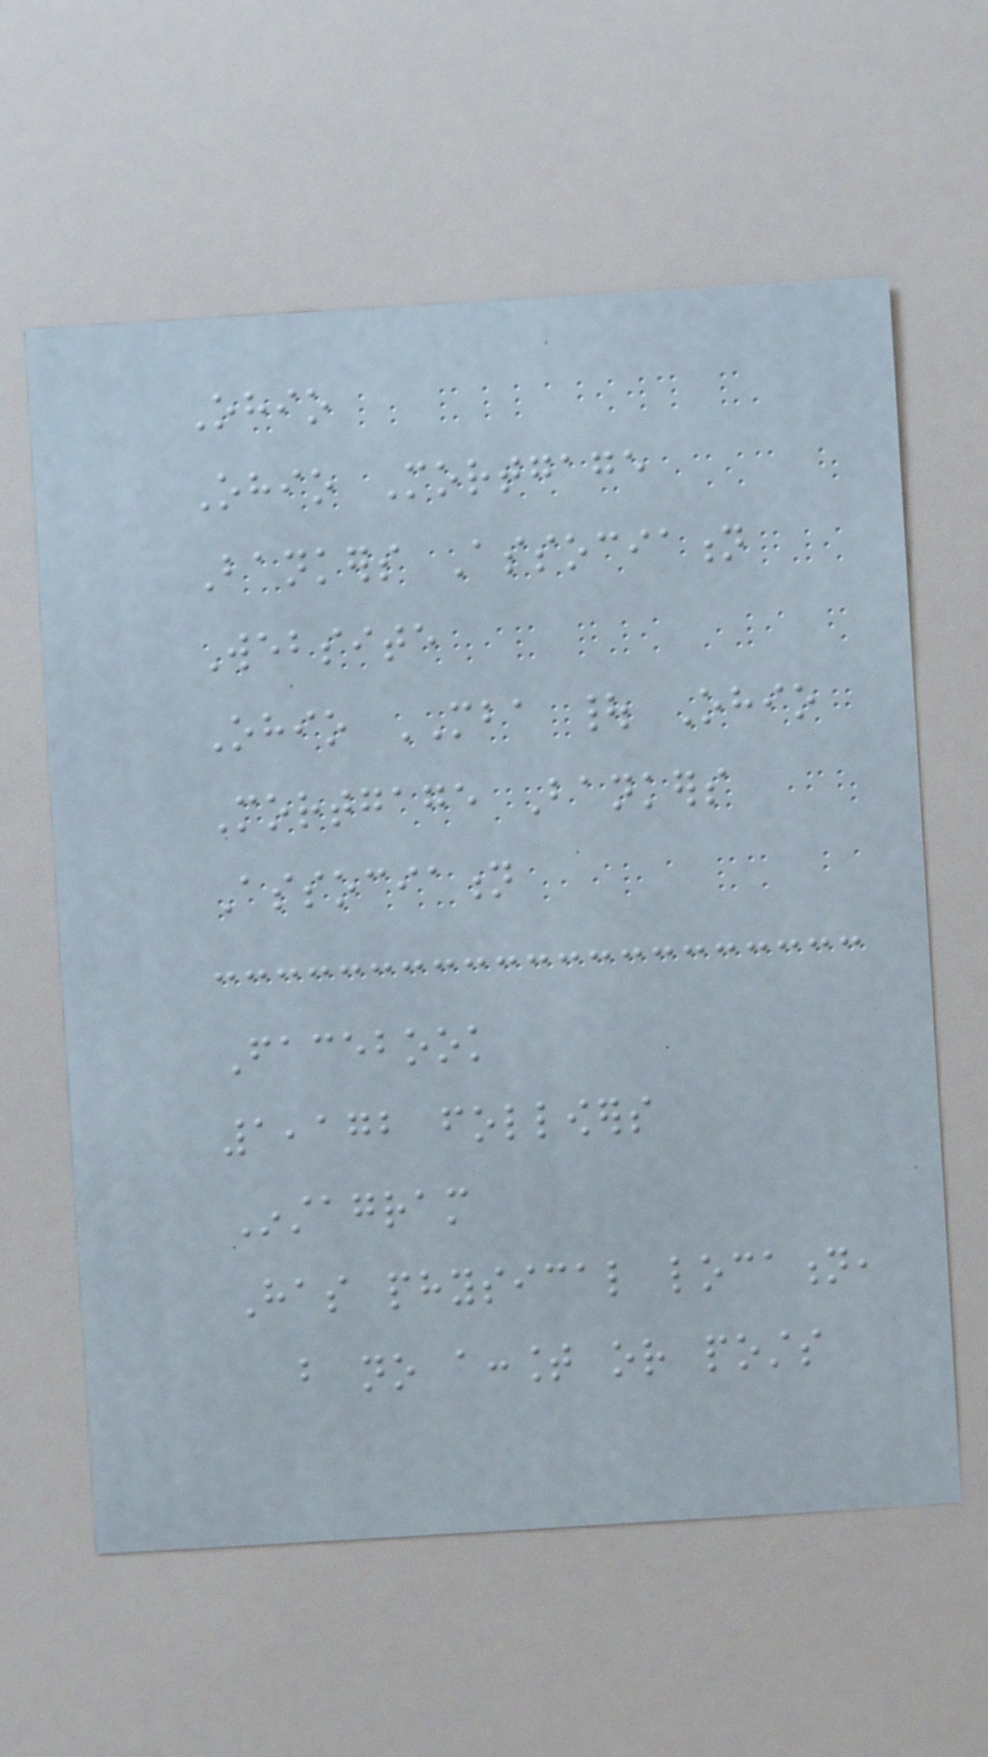Ohio
Ohio Mortgage
Bankers Association
Website
Ohio MBA | Ohio
Mortgage Bankers
Association
Facebook
1,172 followers
Instagram
Has physical location,
but no account or posts
